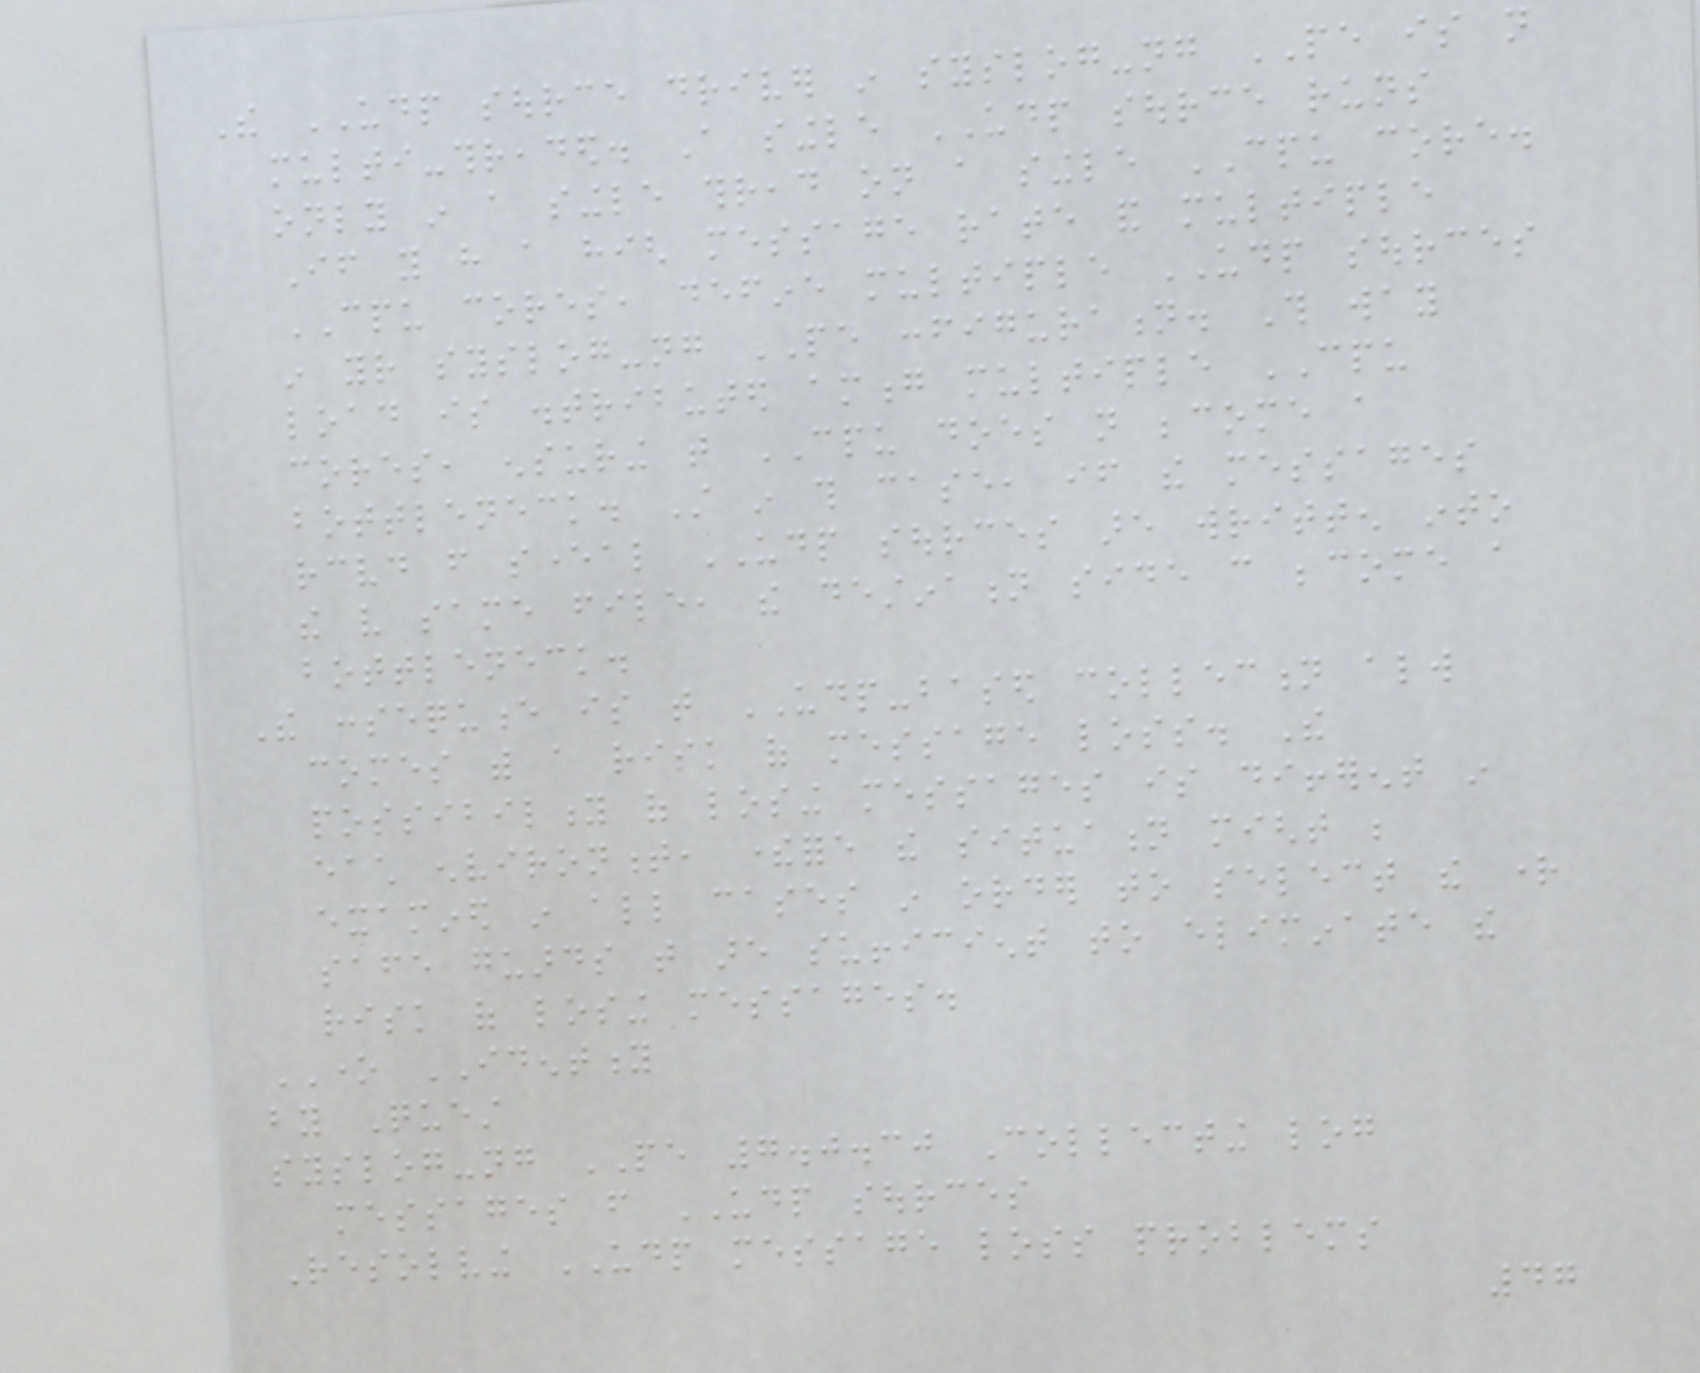The UDP source driver in syslog-ng PE is not
multi-threaded. A single UDP source runs
only in a single thread on a single CPU core.
If you have a high message rate and multiple
CPU cores, define multiple UDP sources
in your syslog-ng PE configuration. This way
load is distributed among multiple CPU
cores, ensuring that CPU does not become a
bottleneck. Still in this case, if the messages
received from several UDP sources are written into
the very same file, the destination side can become a
bottleneck.
The consequence is that UDP-based collection always
comes with a risk of message loss. The
possibility of losing messages is different in
each environment, therefore the situation might be
examined in all cases in order to select the right
safe guards that are sufficient to eliminate the
risk of losing messages.
ONE IDENTITY
by Quest
syslog-ng PE 7.0.30 Collecting log
messages from UDP sources
Resolving UDP message loss problems
47
